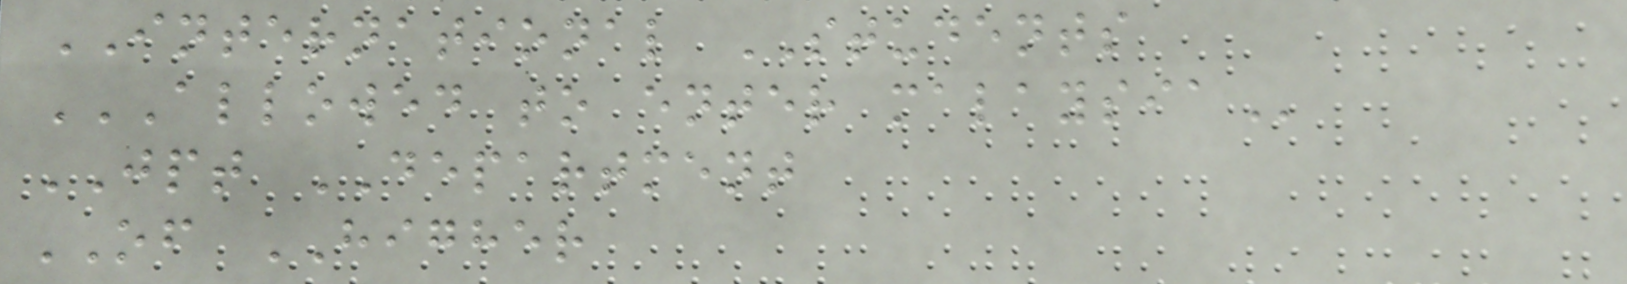INTERNATIONAL STUDENTS
ALLOWED TO ENTER MALAYSIA
JPT DEPARTMENT
OF HIGHER
